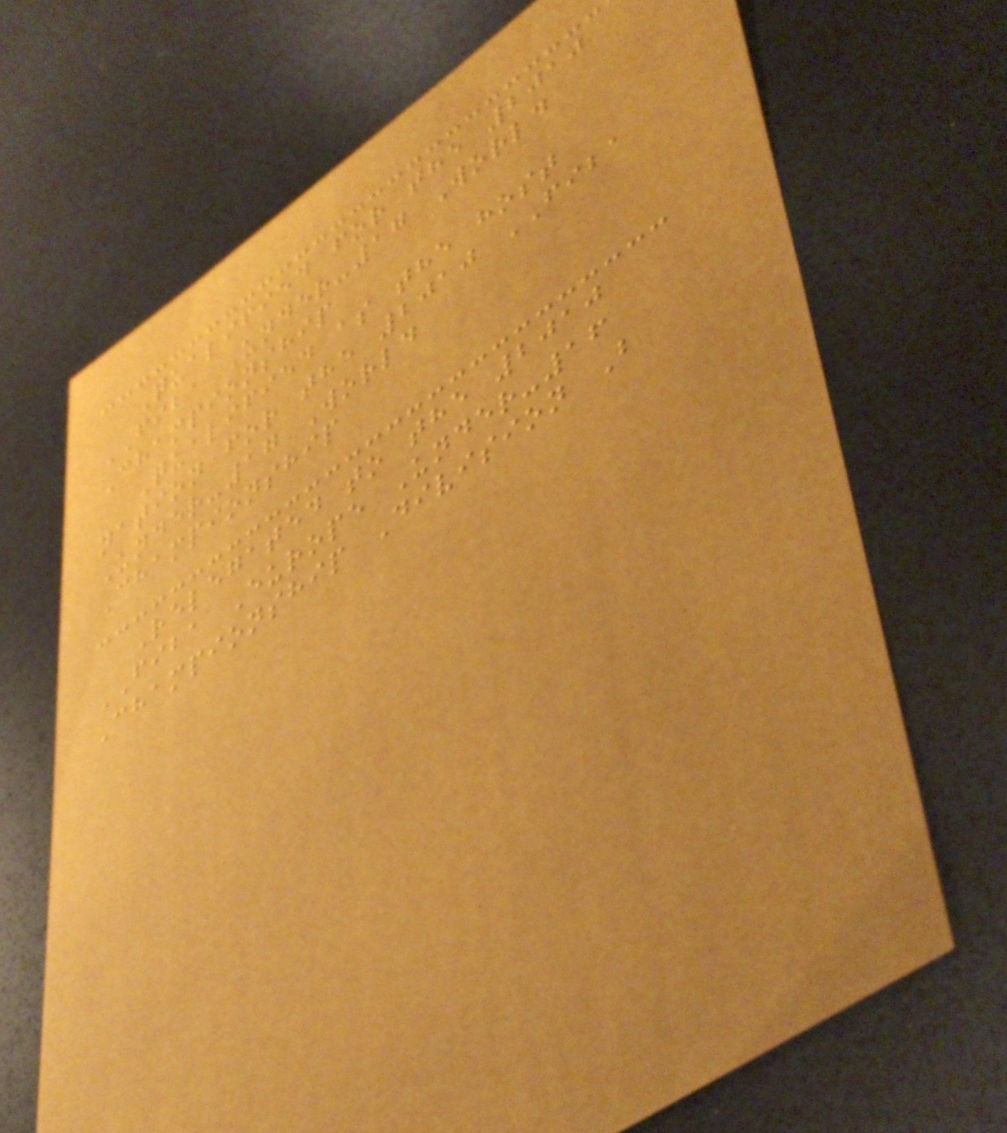Qualified for the 2010
FIBA Under-17 World
Championship
Qualified as the host
nation for the 2010 FIBA
Under-17 World
Championship
Relegated to the 2010
FIBA Europe Under-16
Championship Division B
